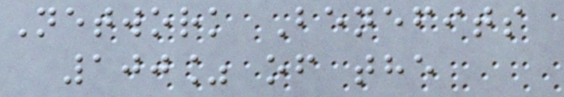Network Benefits
100% of the
